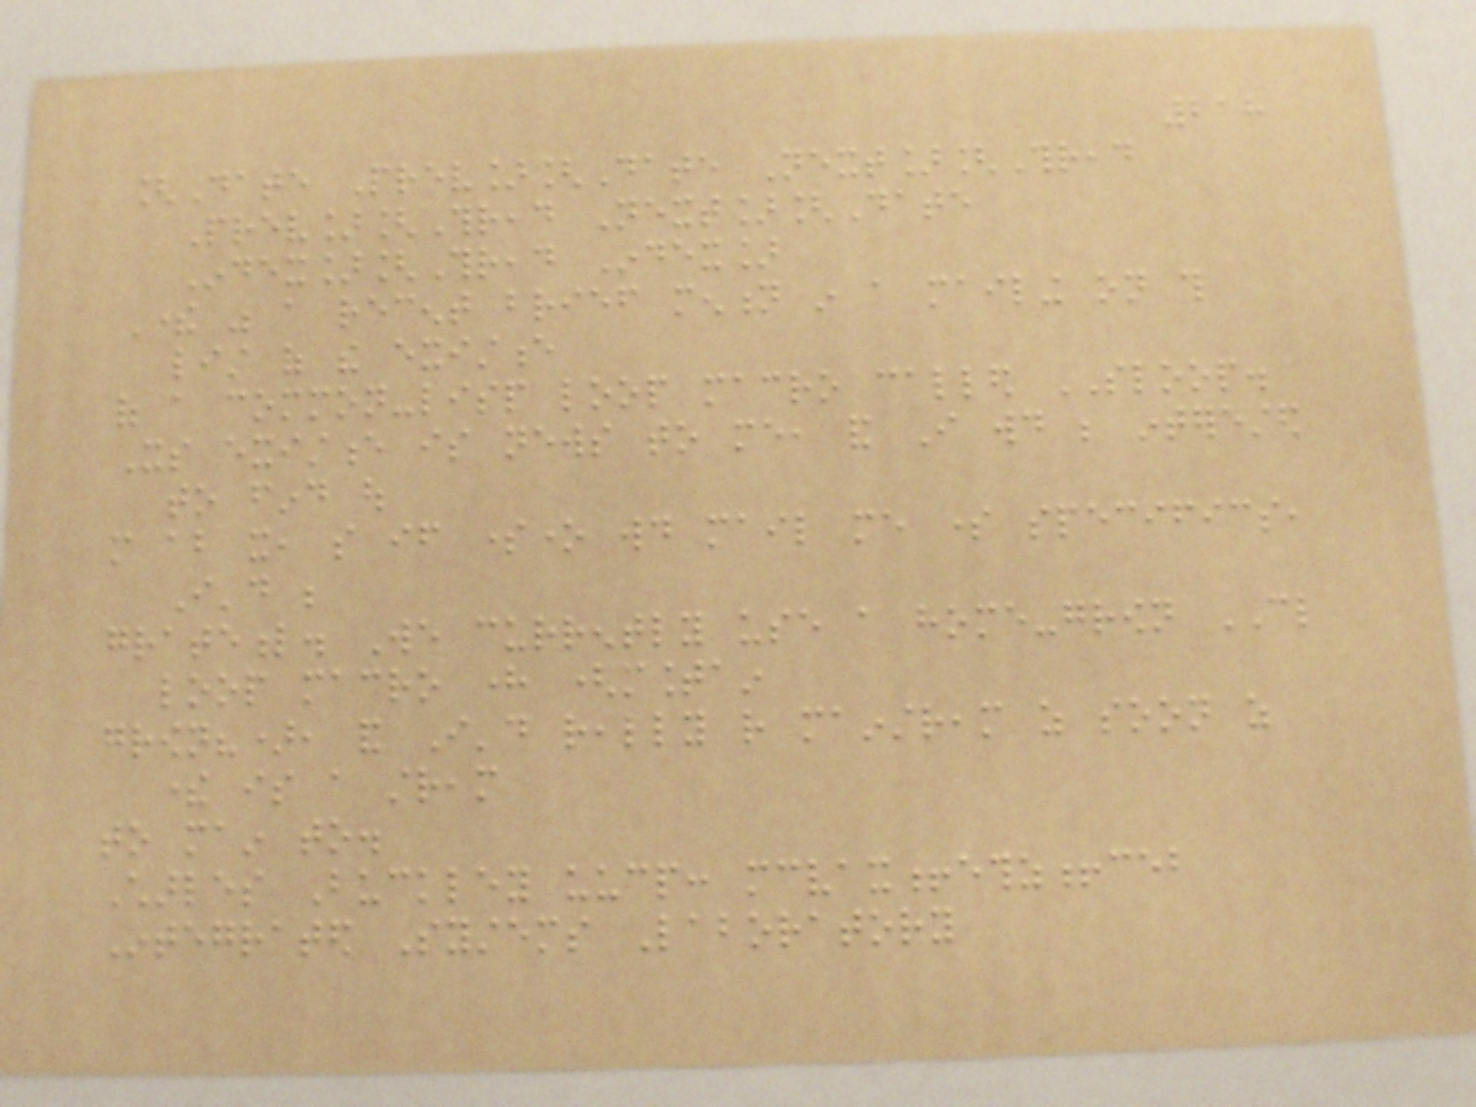218
[Date Prev][Date Next][Thread
Prev][Thread Next][Date
Index][Thread Index]
There was a recent brief mention in a mailing on this
list of the existence
of a common-lisp loop macro called SLOOP.
Its existence is news to me, and I would be interested
to find out
more about it, so if someone would mail me some specifics,
I'd be
grateful. We currently use a home-grown CL
loop macro here (mountain
grown?), and I'd really rather mainstream as soon as
there is a stream
to main to.
Charles Buckley uucp: mcvax!ethz!ceb
Integrated Systems Laboratory
